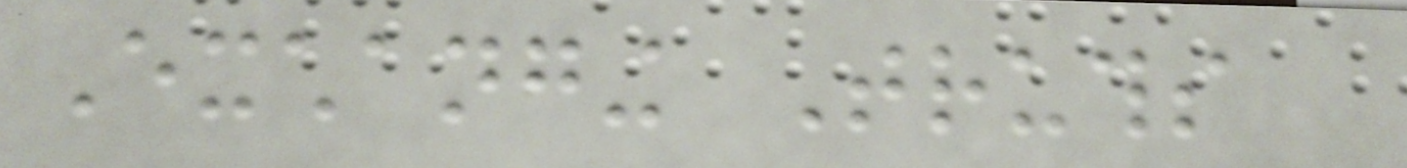Exchanging Truths
